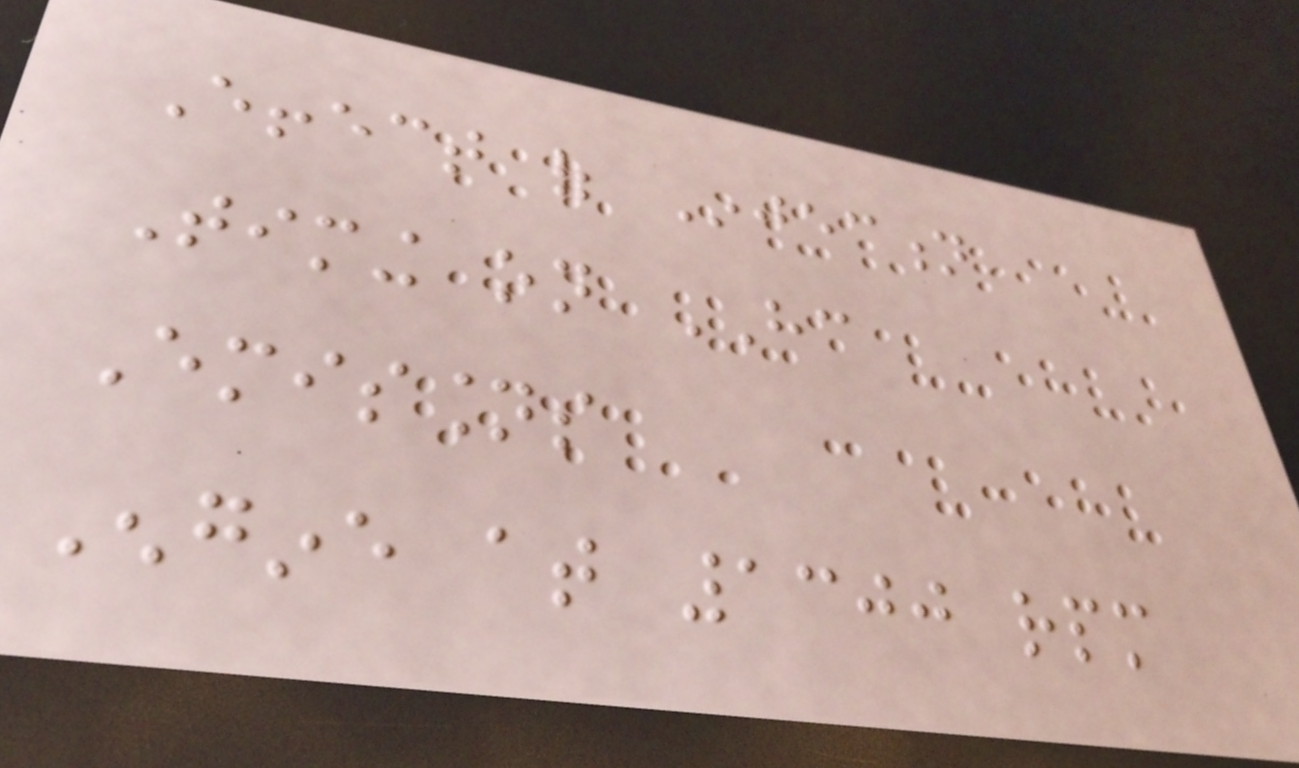Effect of Injection
Timing on HC
Emissions
Engine at 1300 rpm
